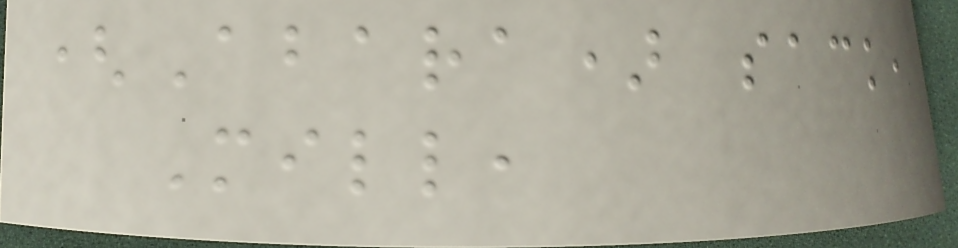(Abara) sack,
Mill,
